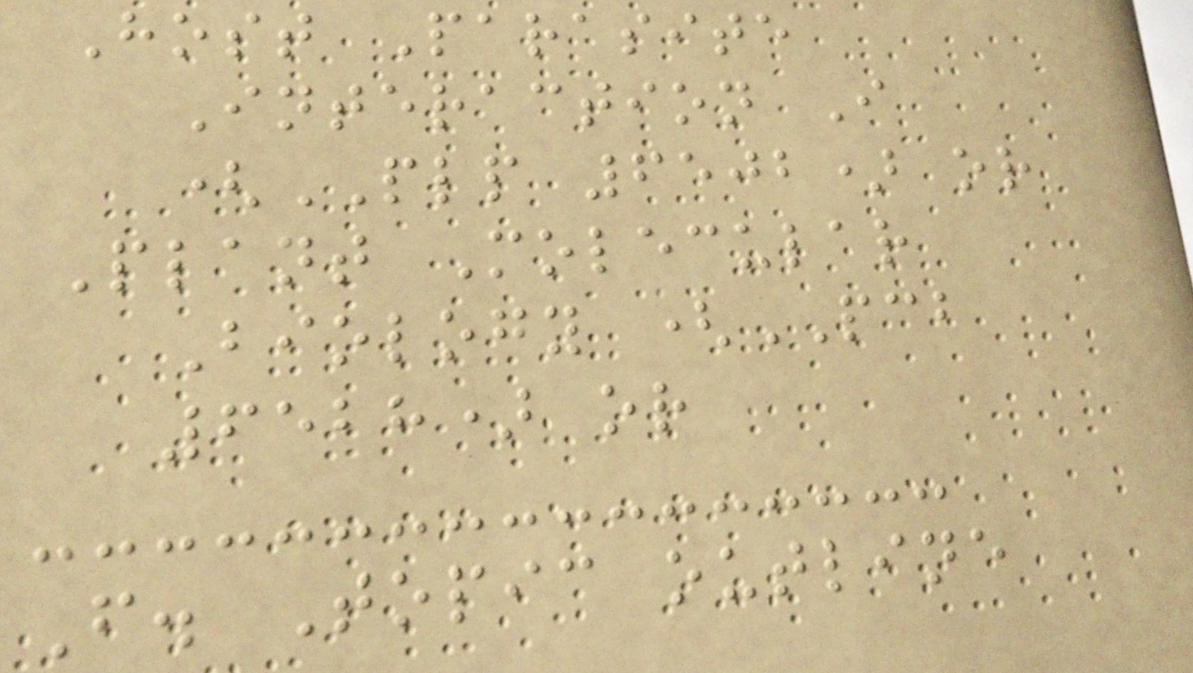Host Parasite
Interaction I
(PLP 6502) or
Plant Molecular
Biology (PCB
6528) or
F. Topic outline
